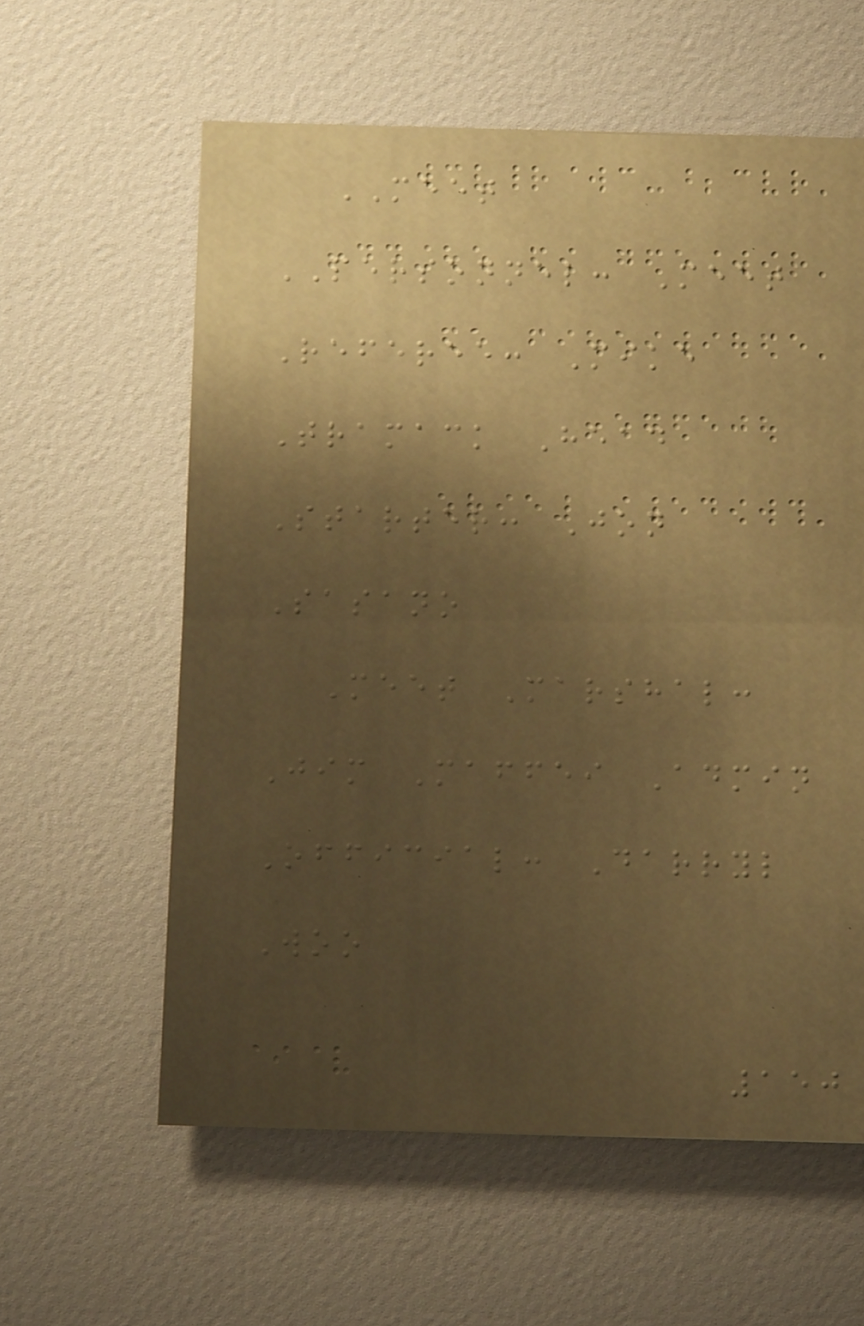MEET
PERSONNEL: Meet
Referee: Mike
Tramack Head
Starter: Jon
Sasano
Meet Marshal:
Jim Maffei Admin
Official: Darryl
Woo
150
